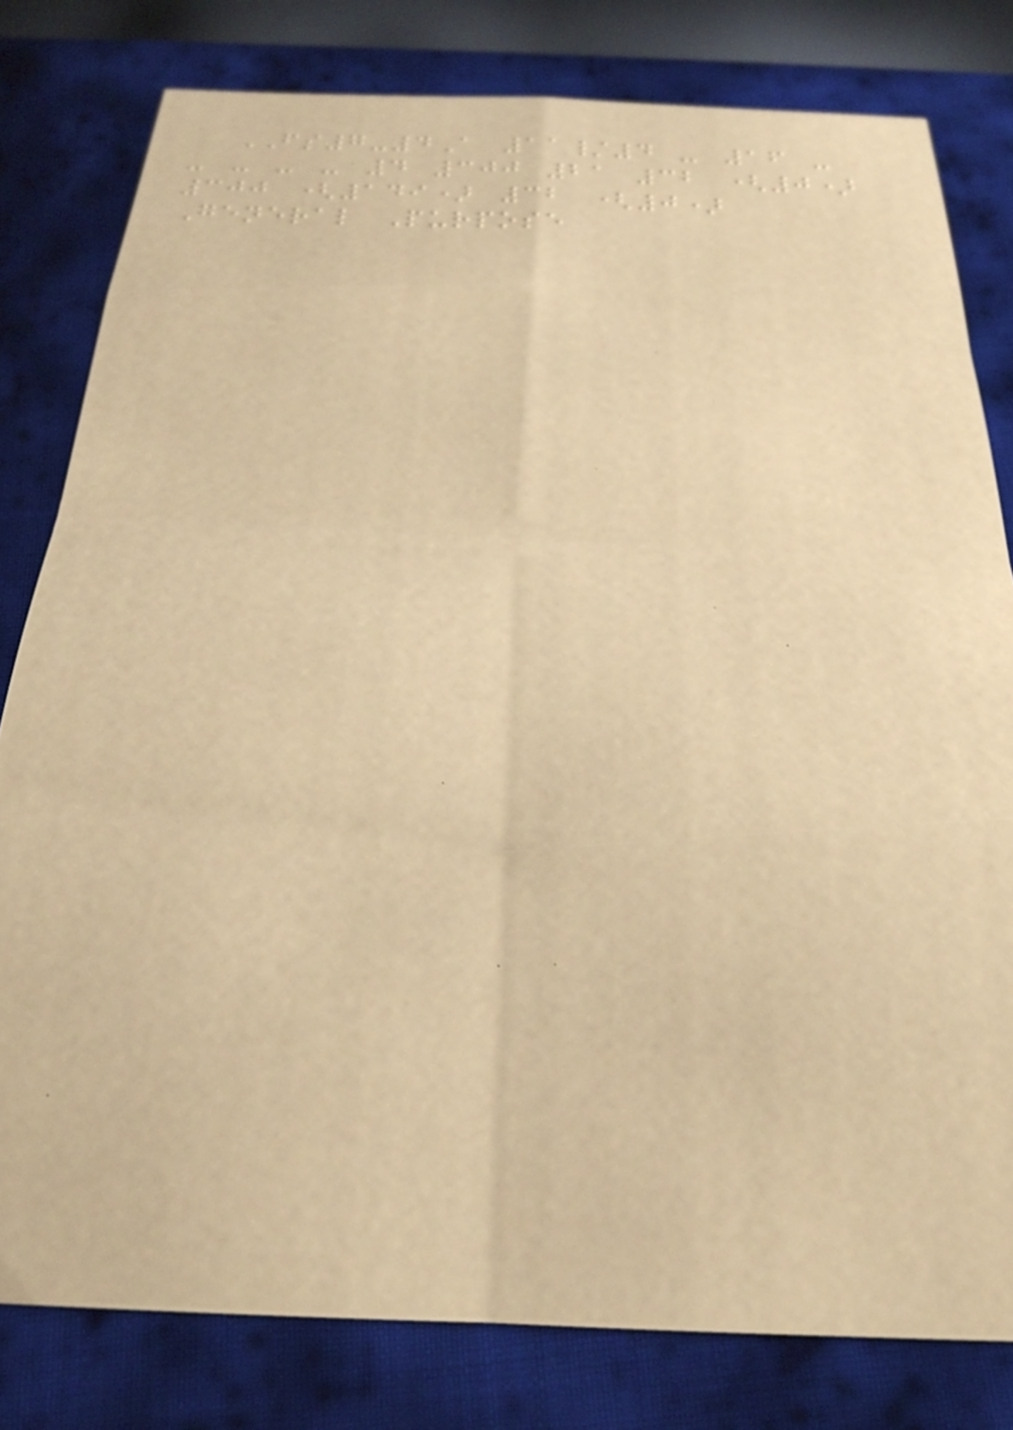FS7-4A 11/4 - 16 -
- - - - 4 300 21 32 (0)
300 (149) 32 (0)
General Purpose
